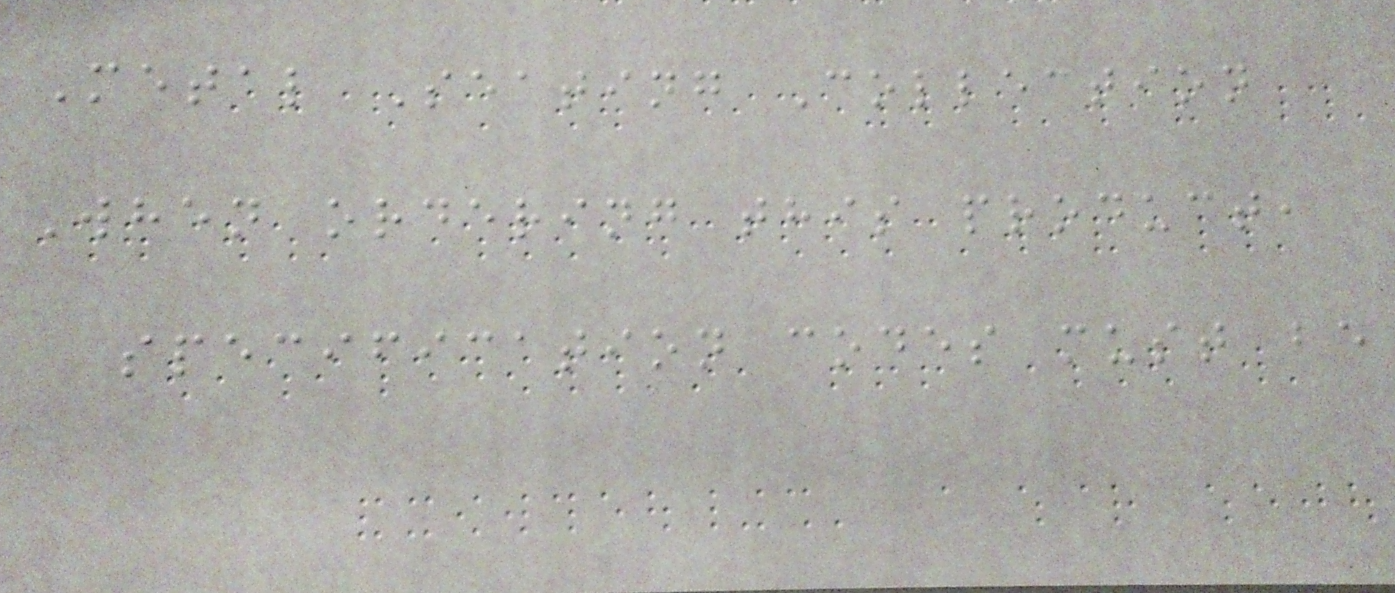Metal Seating Collection
When ordering this product,
specification codes must be
